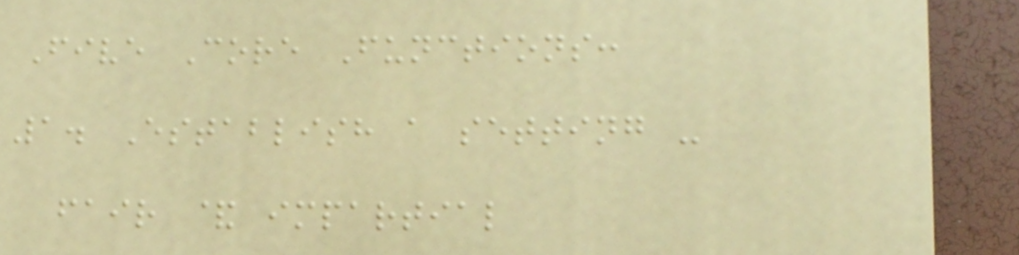Five Core Functions:
1. Establish a setting -
fair & impartial
